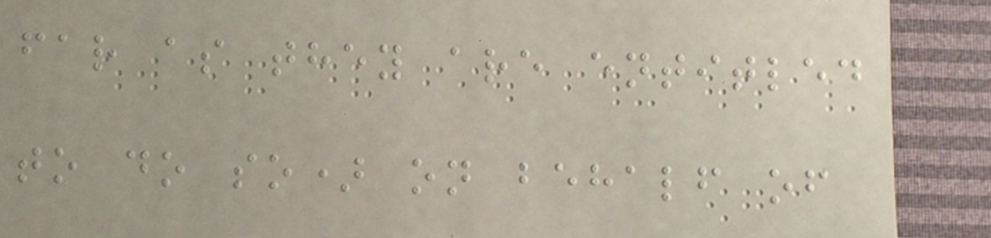far as they are entitled
to do so) on behalf of
